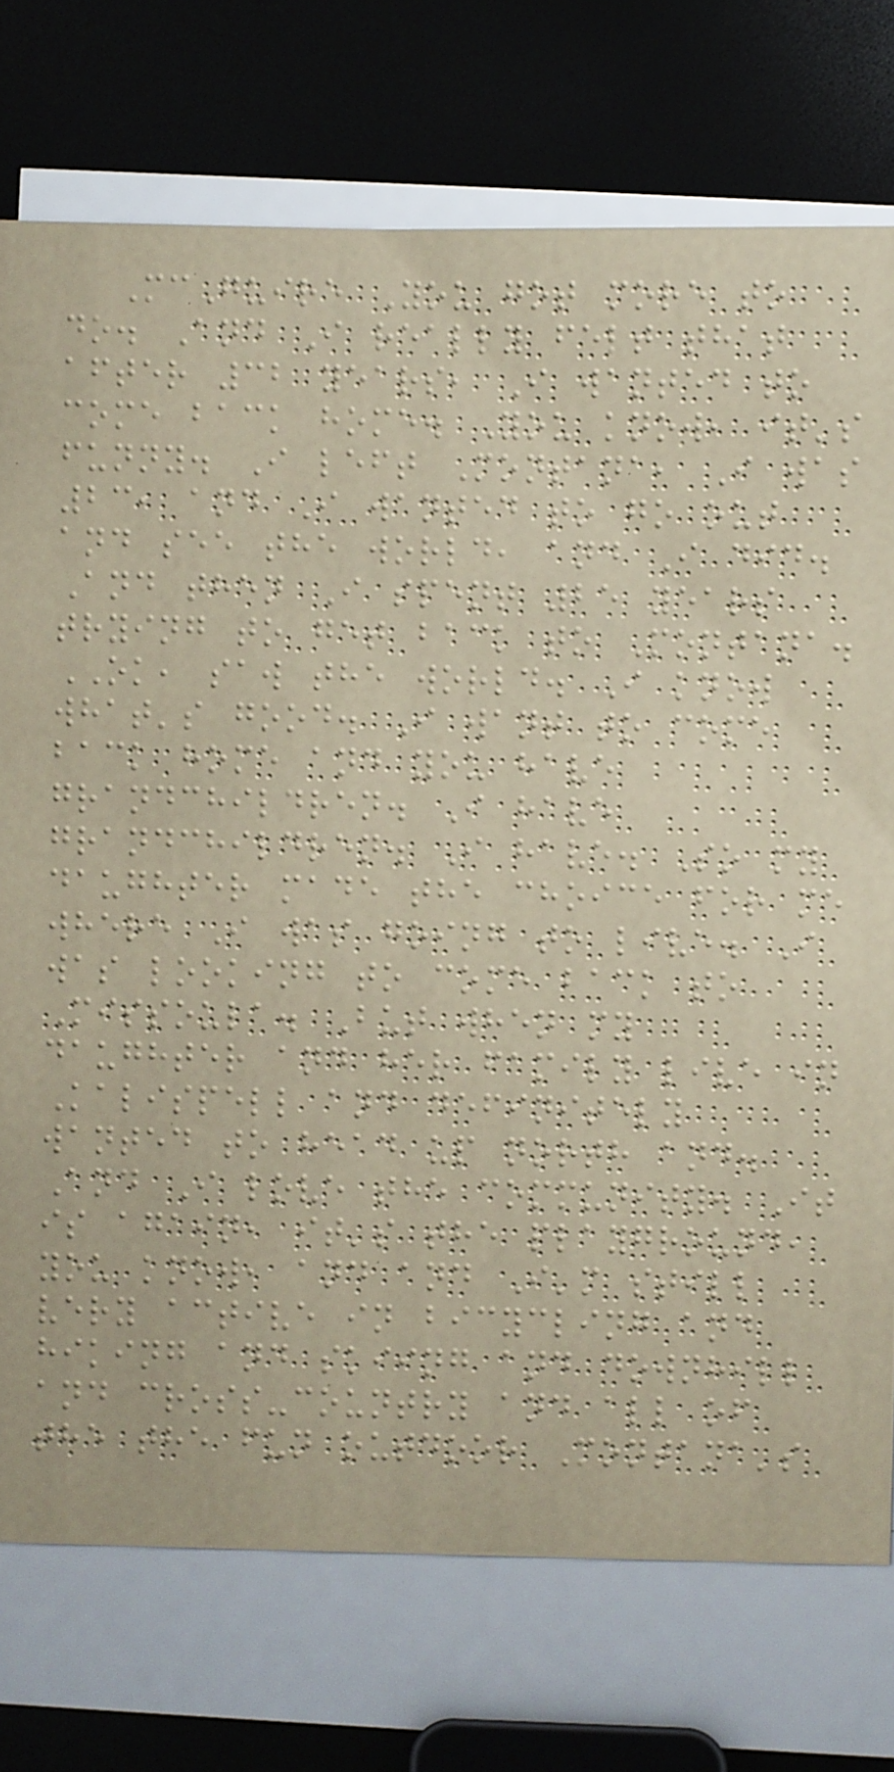McGuire You got more to
do. And I really felt that
after 32 years, I wanted to
come back home. You know, it's
funny. I left Montana, I was
23, and I wanted to go out
and see the world, and I did.
And then I spent 25 years
trying to get back to Montana.
OK, saw the world. I know
what's good. I want to come
back home and you have
grandchildren. I have
grandchildren. I have. So my
daughter made the choice for me
where I was going to live. I
was looking to come back to
Missoula. But when my
daughter and her family live in
Kalispell and definitely
wanted to head up north and.
And I love the community. It
is again, it's the playground,
you know, and and I'm still
very active in bicycling and
hiking and skiing and downhill
and cross-country and all of
the the fun outdoor Montana's
